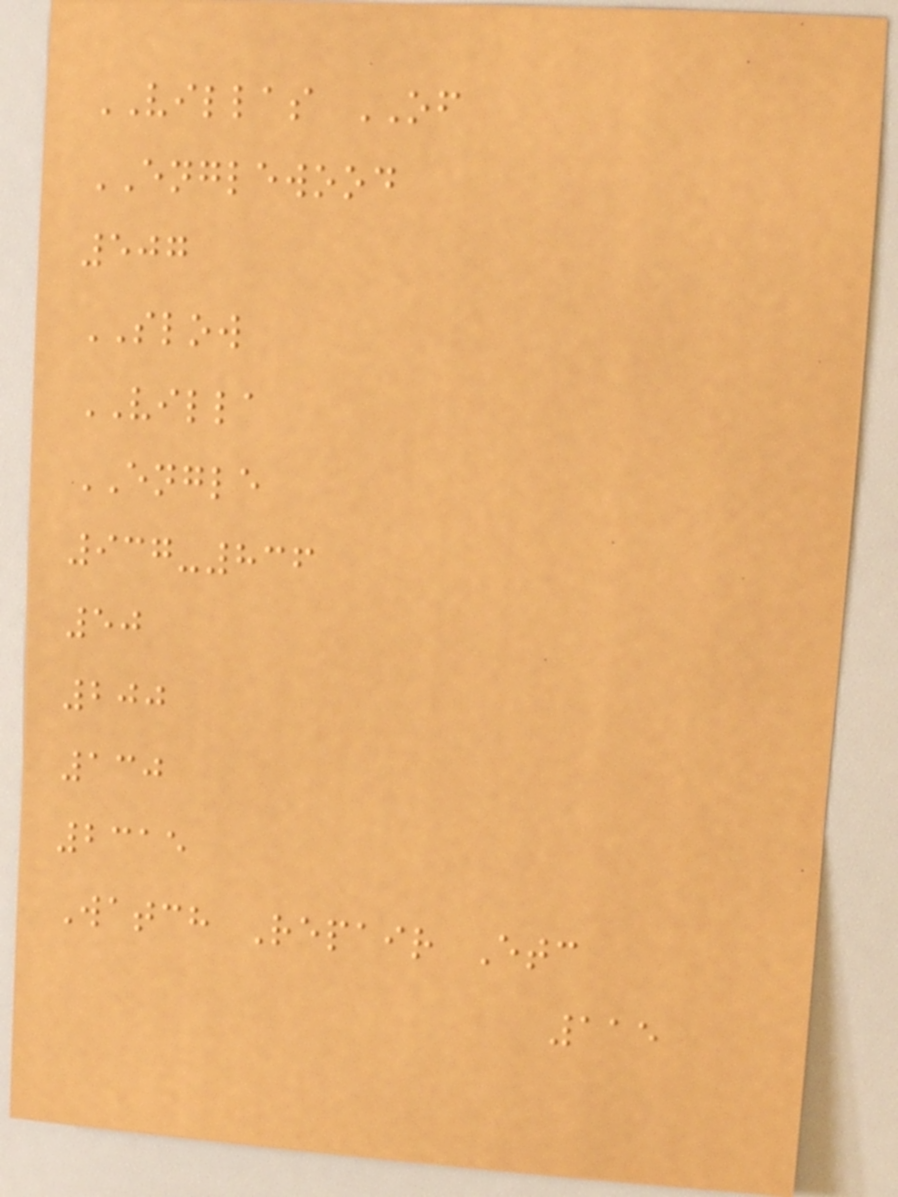VILLAS OF
ENGLEWOOD
507
SLOW
VILLA
ENGLE
937-836
50
200
130
2315
Watch Repair Etc
115
